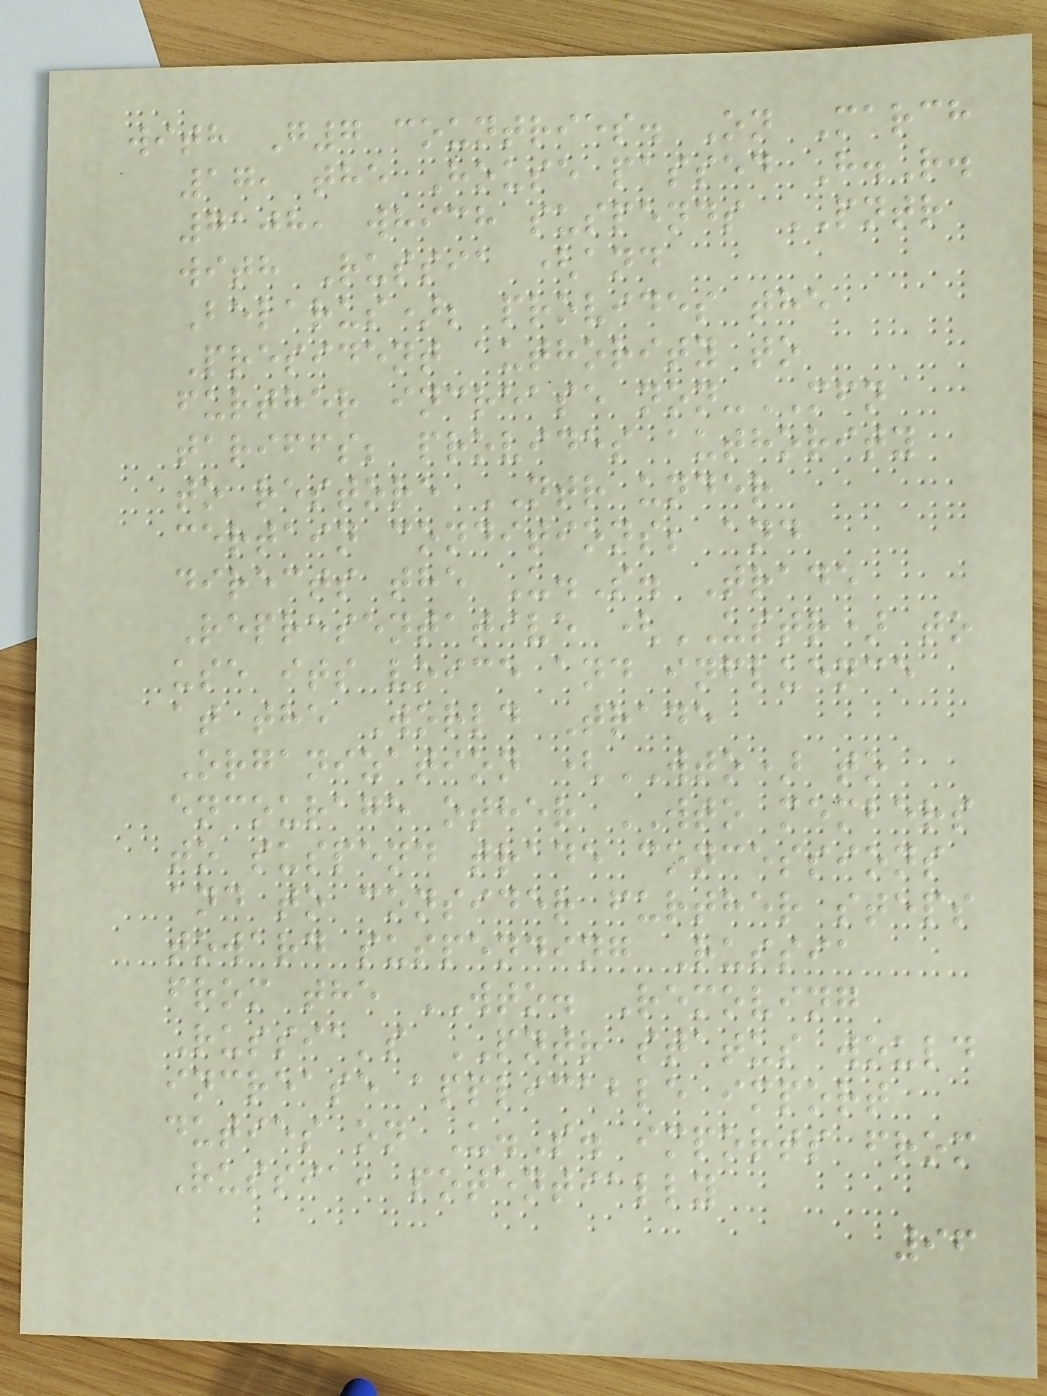with G7 countries. On March
17, the House passed H.R.
7108, which suspends PNTR
with Russia (and
Belarus); provides the
President authority to
further increase non-MFN
tariffs; provides authority
to restore NTR under
certain conditions; and
directs the U.S. Trade
Representative (USTR) to
use its voice and influence
at the World Trade
Organization (WTO) to
encourage other WTO members
to suspend trade concessions
and to consider further steps
toward suspending Russia
from the WTO. Removing
Russia's PNTR status would
increase applicable import
duties on U.S. imports from
Russia, potentially
96
